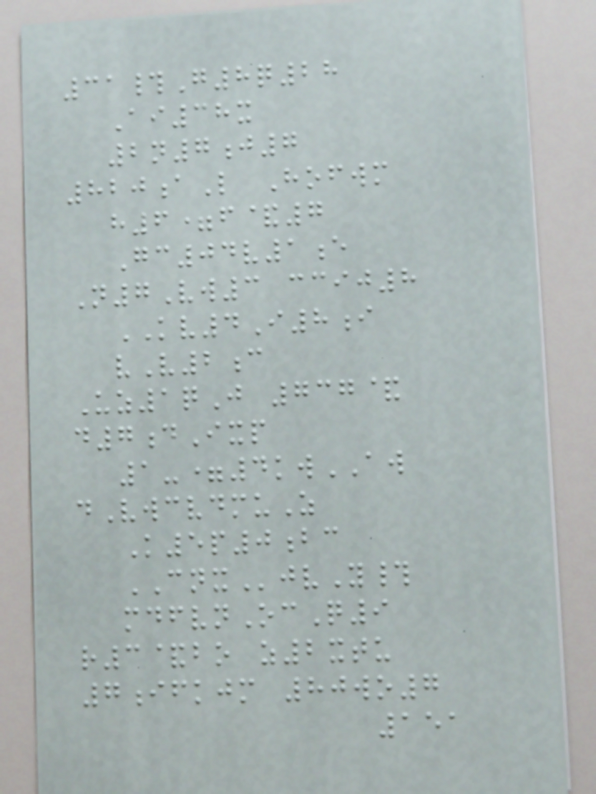31#G8q28
Ai38x
2n7j7
820aL Hofwm
h6=f&7
Gc04v1e
N7Vw3 ccij8
KV4I8i
vV2c
Uz1qJ 737&
d7dIxp
1-=4kwAW
dVwcvdmuZ
K5p0bc
CNXjvY#
mdfvnOcQ9
r3&bo z2xtu
7ifkjm 80wo7
151
